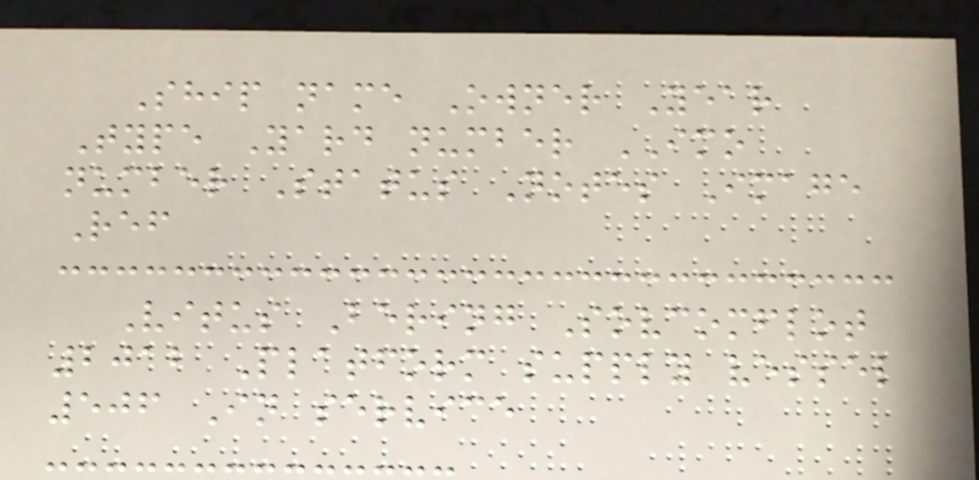Ship name Owner Year
Type Yard number IMO
number Status Notes Image
Ref
Vitus Bering Sovcomflot
2012 Platform supply vessel
506 In service
